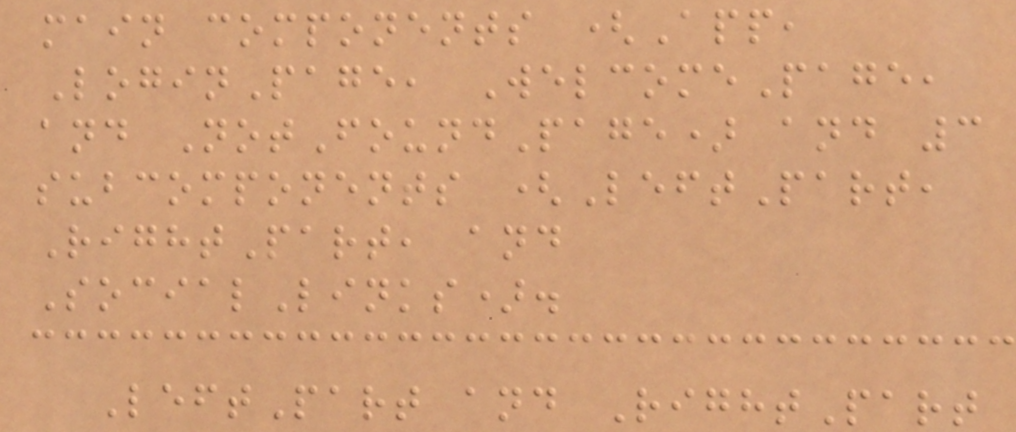main components (App,
LoginPage, WelcomePage,
and NotFoundPage) and 3
subcomponents (LeftPart,
RightPart, and
SocialLinks).
LeftPart and RightPart
